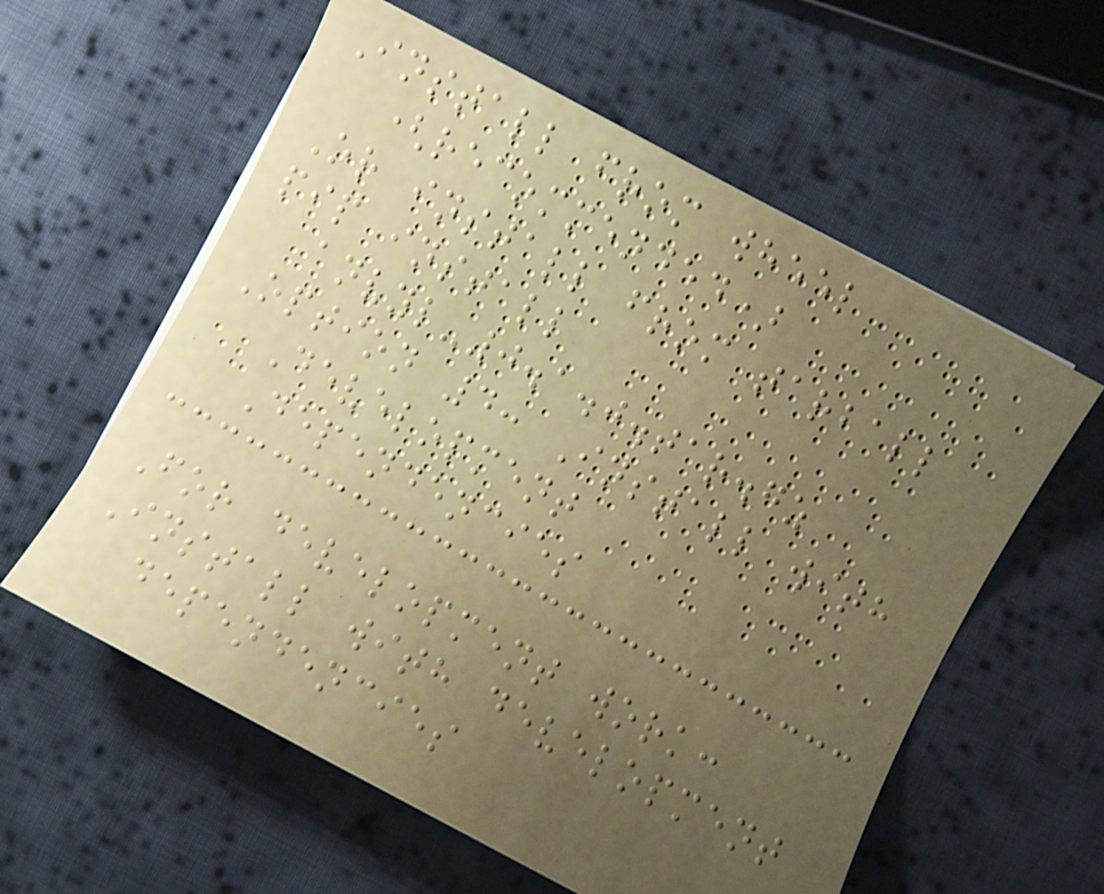Install from wheel
(recommended)
Or install from tarball
pip install
anvyl-0.1.0.tar.gz
Option 4: Install with
Development
Dependencies
For development work:
Install with development
dependencies
